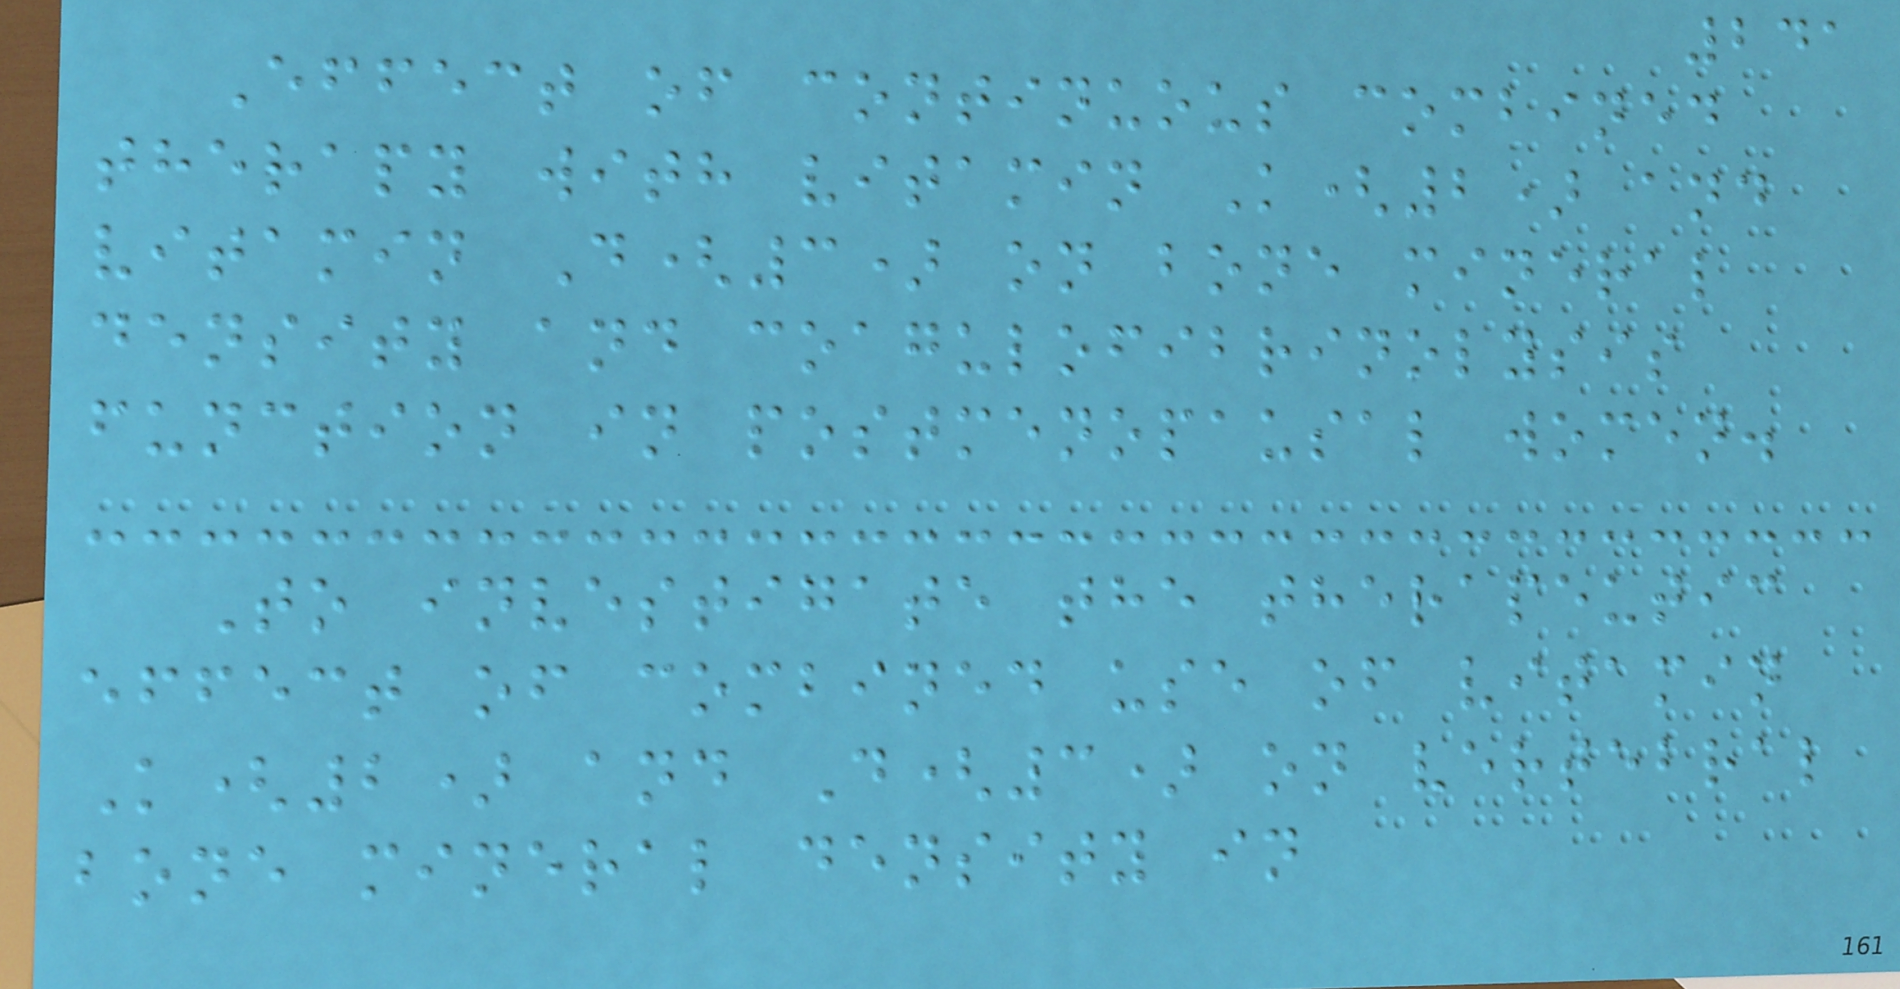241
Effect of continuous combined
therapy with vitamin K(2) and
vitamin D(3) on bone mineral
density and coagulofibrinolysis
function in postmenopausal women.
To investigate the therapeutic
effect of combined use of vitamin
K(2) and D(3) on vertebral
bone mineral density in
